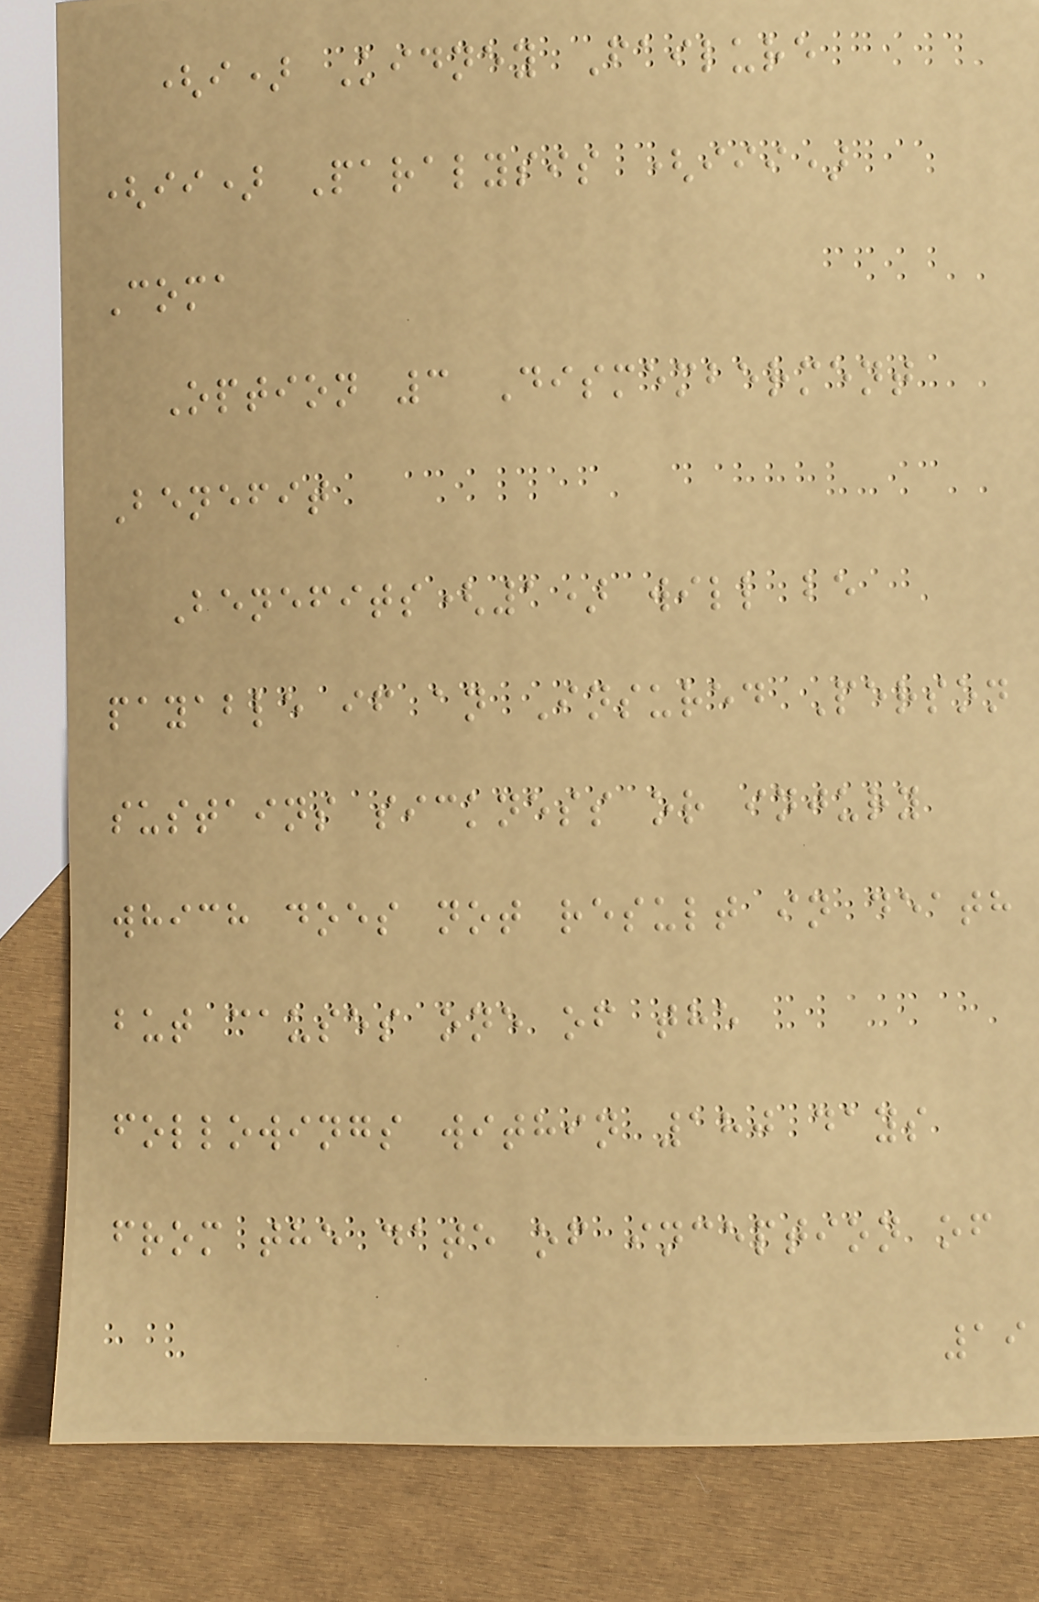(i) Kidney Failure
(ii) Paralysis (iii)
Coma
Option 3 Dismemberment
Benefit
Benefits(1) will be
payable if an Insured Person
sustains sickness or injury
which does not result in death
but causes one of the
followings within 180 days
from the date of inception of
19
